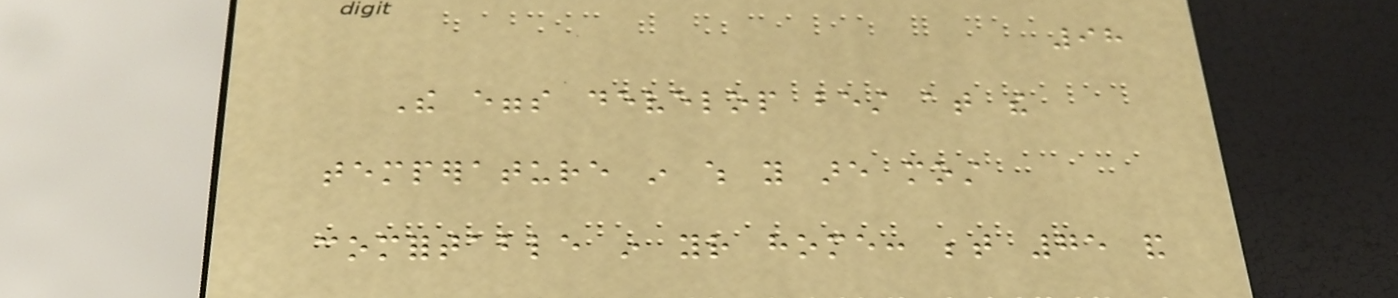98
The eggs develop best at the
temperature in which you are most
comfortable in your home: between 75 and
